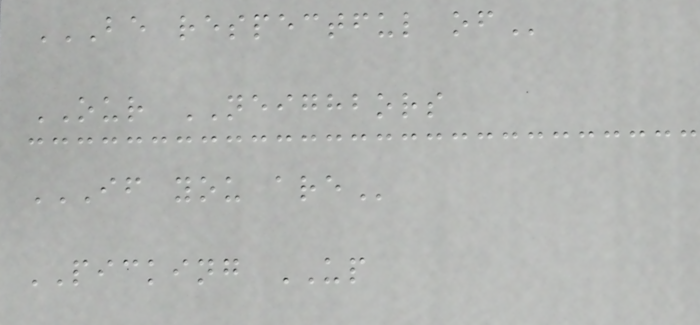BE RESPECTFUL OF
OUR NEIGHBORS
IF YOU ARE
PICKING UP
